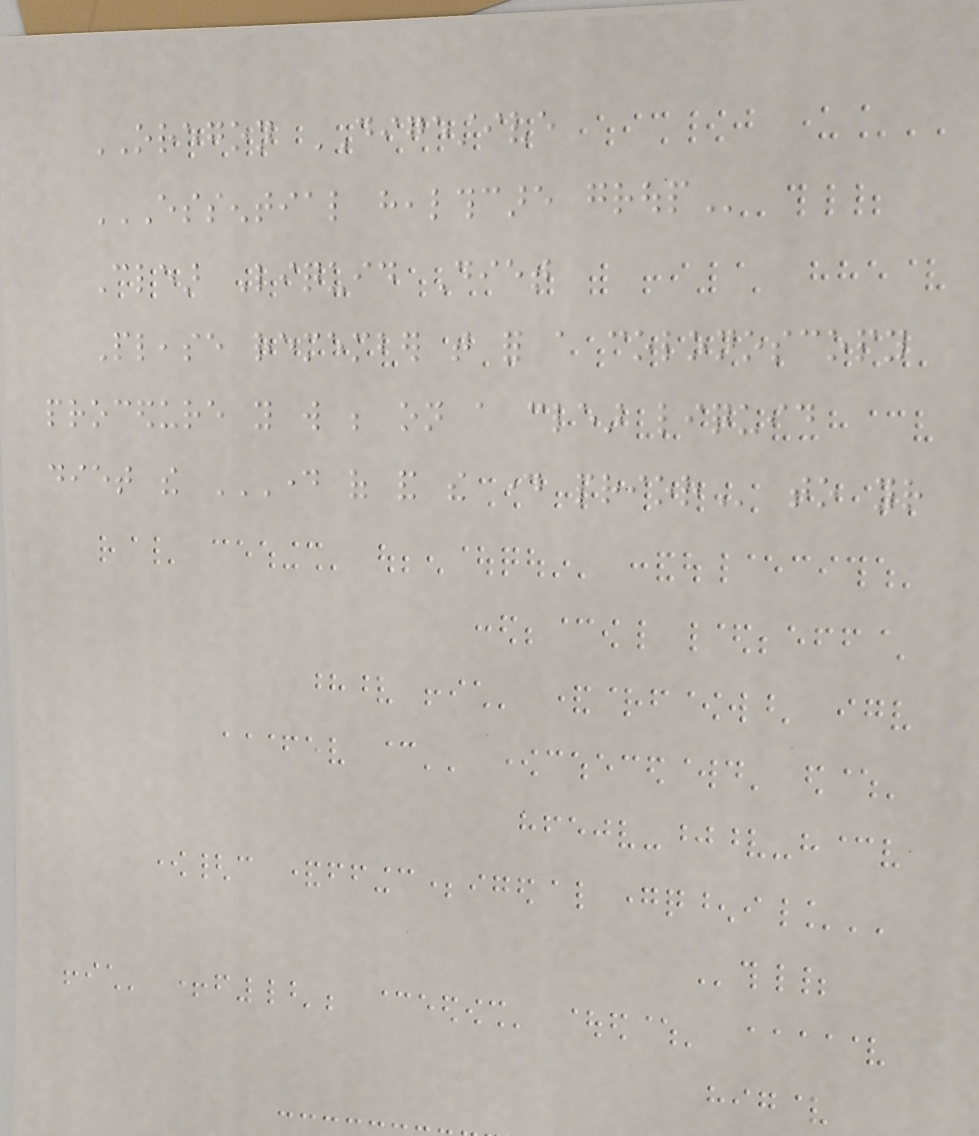OREGON DIGESTIVE
ESSENTIAL HEALTHCARE GROUP
Clear Liquid Diet
Please remember that for a colonoscopy
procedure you will be on a clear liquid
diet the DAY OF AND THE DAY PRIOR to your
